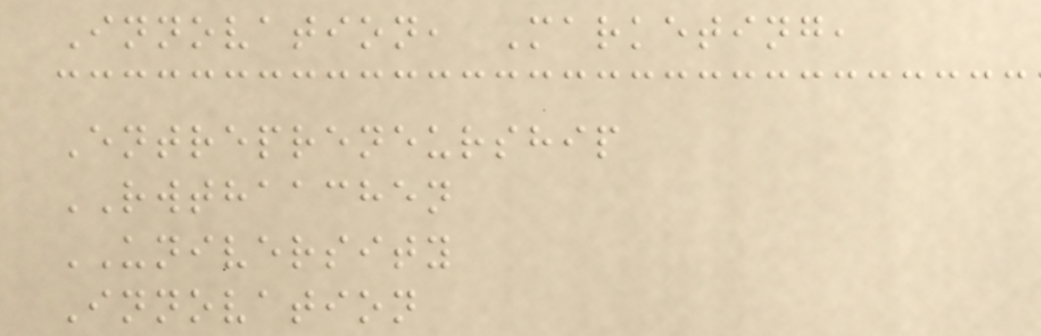Innovation, Marketing,
Entrepreneurship
RWTHAACHEN
UNIVERSITY
Innovation
